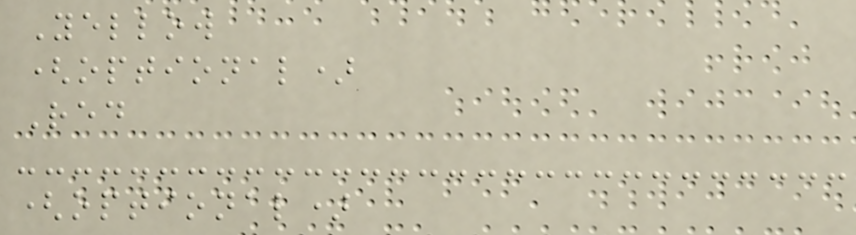Yellow
(optional)
Red
(optional)
